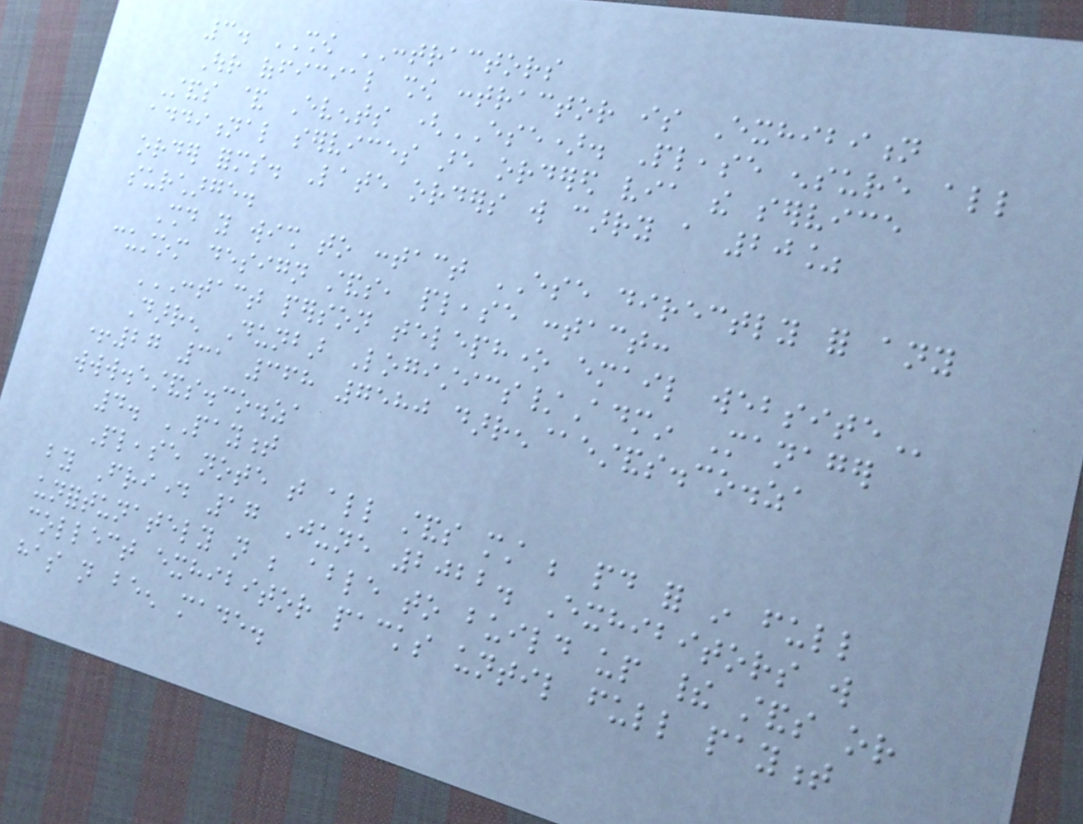3. SHOW CONTRACTORS
Our official show contractor is Exhibition
Stands & Events (ESE). Please ensure all
additional services are ordered via the service
order forms. Late orders will carry a 20%
surcharge.
Should you wish to contact ESE directly for any
custom design stands, please contact:
CONTACT PERSON TELEPHONE EMAIL WEBSITE
Darren Dunbar Logistics/Admin Manager
+27 31 368 7580 darren@estands.co.za
www.estands.co.za
4. PAYMENT
Please note that all stands must be paid for in full
by Friday 17 June 2022. Exhibitors will
unfortunately not be able to build up their stands or
collect exhibitor packs until full payment
has not been made.
